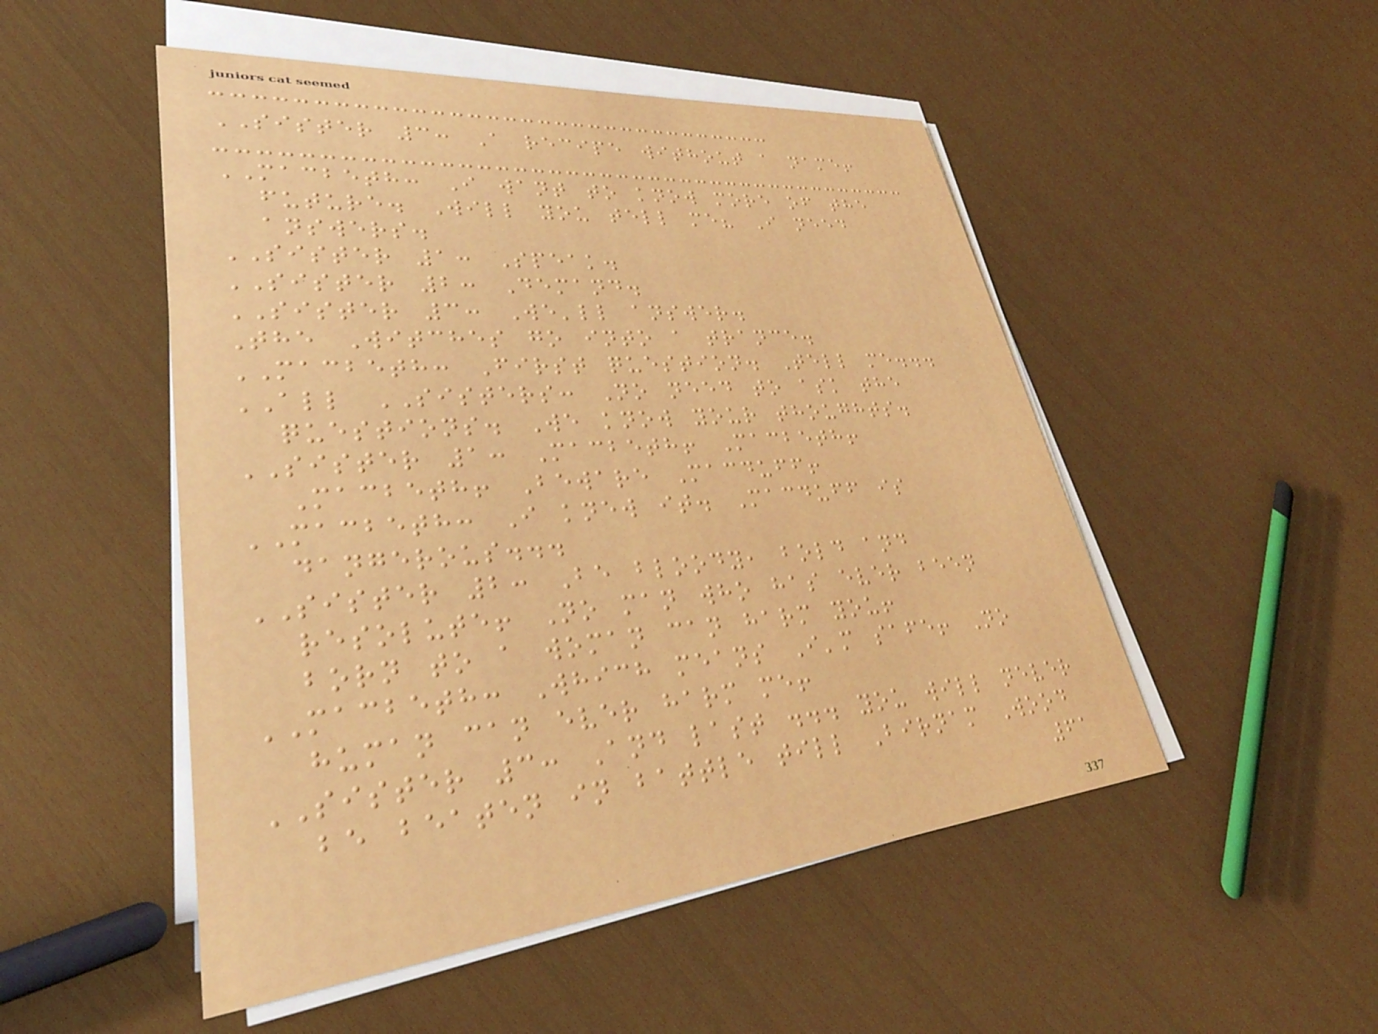SISTER 3: A recipe without a name!
MACBETH: I want to know more of the
future. Will you tell me? I need
answers.
SISTER 1: Speak.
SISTER 2: Demand.
SISTER 3: We'll answer.
The Witches go into a trance.
MACBETH: First question. Tell me...
ALL SISTERS: No need to ask the
questions. We know your thoughts.
SISTER 1: Macbeth! Macbeth!
Macbeth! Beware Macduff!
MACBETH: I knew it. Macduff is
dangerous...
SISTER 2: Be bloody, bold and
resolute! No man who has ever been
born to a woman can harm you!
MACBETH: Which means I'm safe! No
human can ever harm me!
SISTER 3: And last ... you will never
be beaten in battle till Birnam Wood
61
